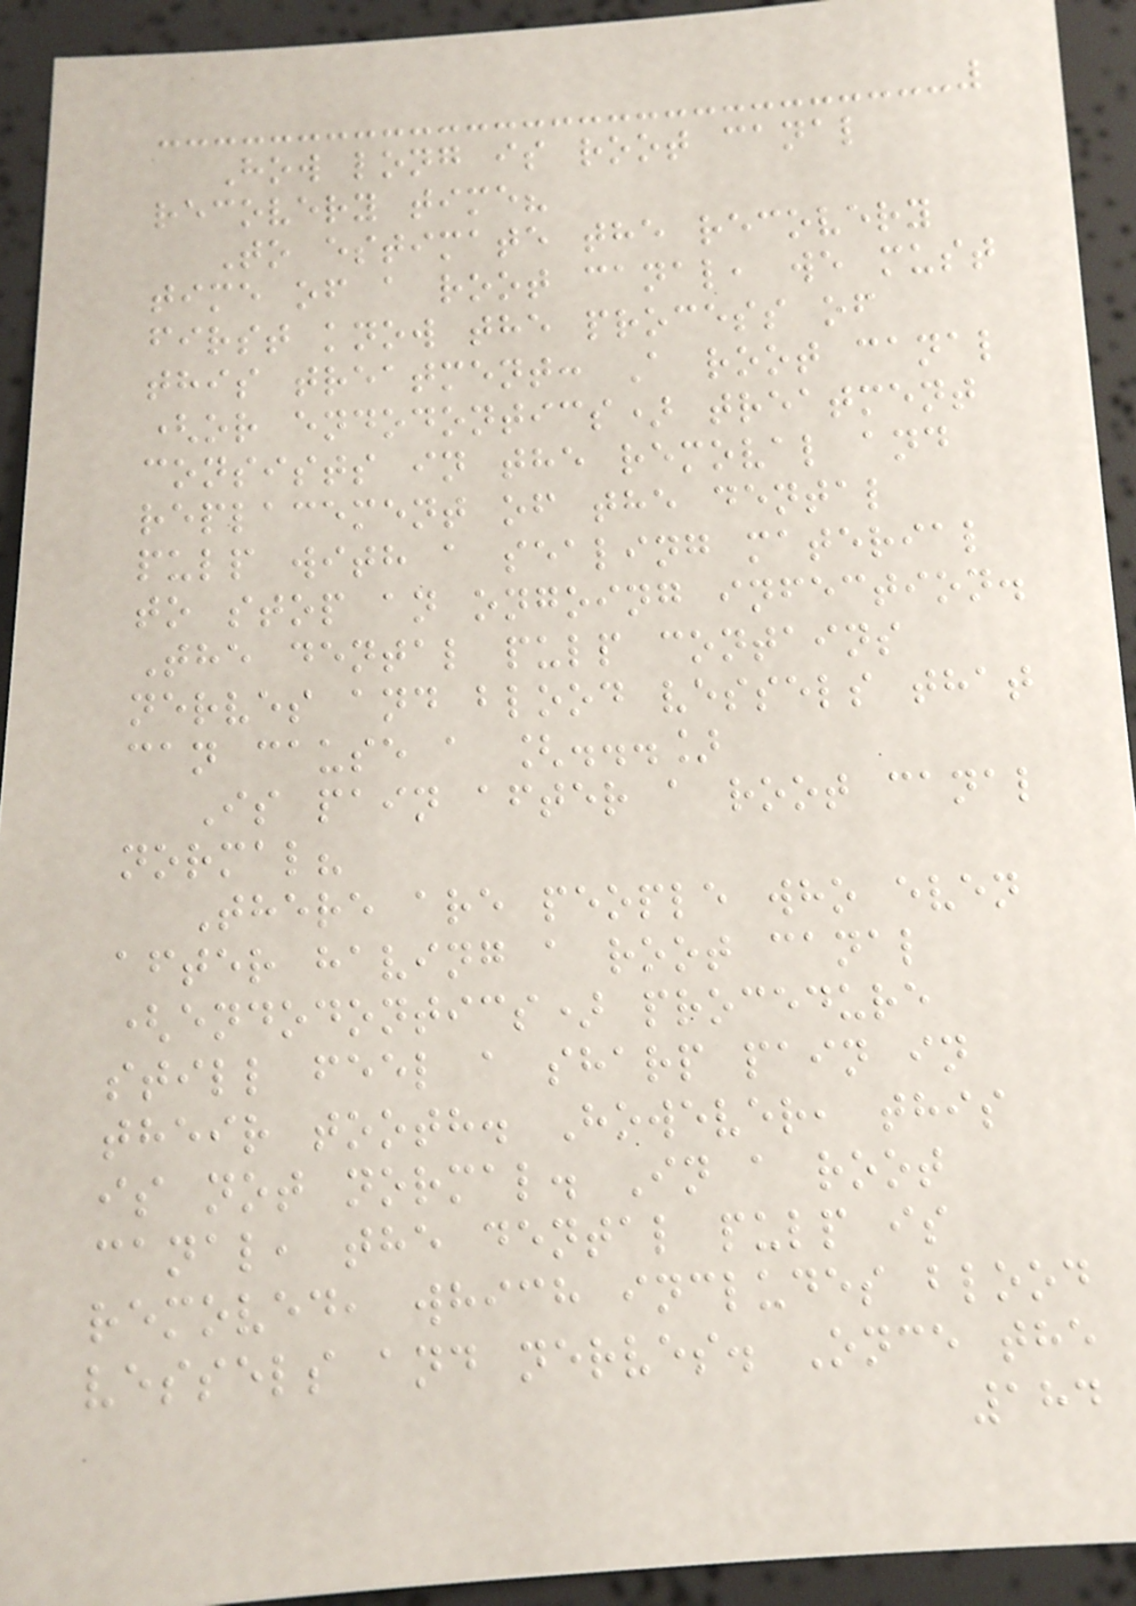How long is root canal
recovery time?
To estimate the recovery
time of a root canal, we must
first know the process of
this treatment: A root canal
(or endodontics) treatment
consists in the removal and
replacement of the dental
pulp with a sealing material
to stop an ongoing infection.
The dental pulp contains
nerves and blood vessels that
can cause a [...]
Is pain after a root canal
normal?
There are people who even
after having a root canal
(endodontics) procedure
still feel a sharp pain in
their tooth. However, this
is not normal. In a root
canal, the dental pulp is
removed, which includes blood
vessels and nerves. Once the
184
